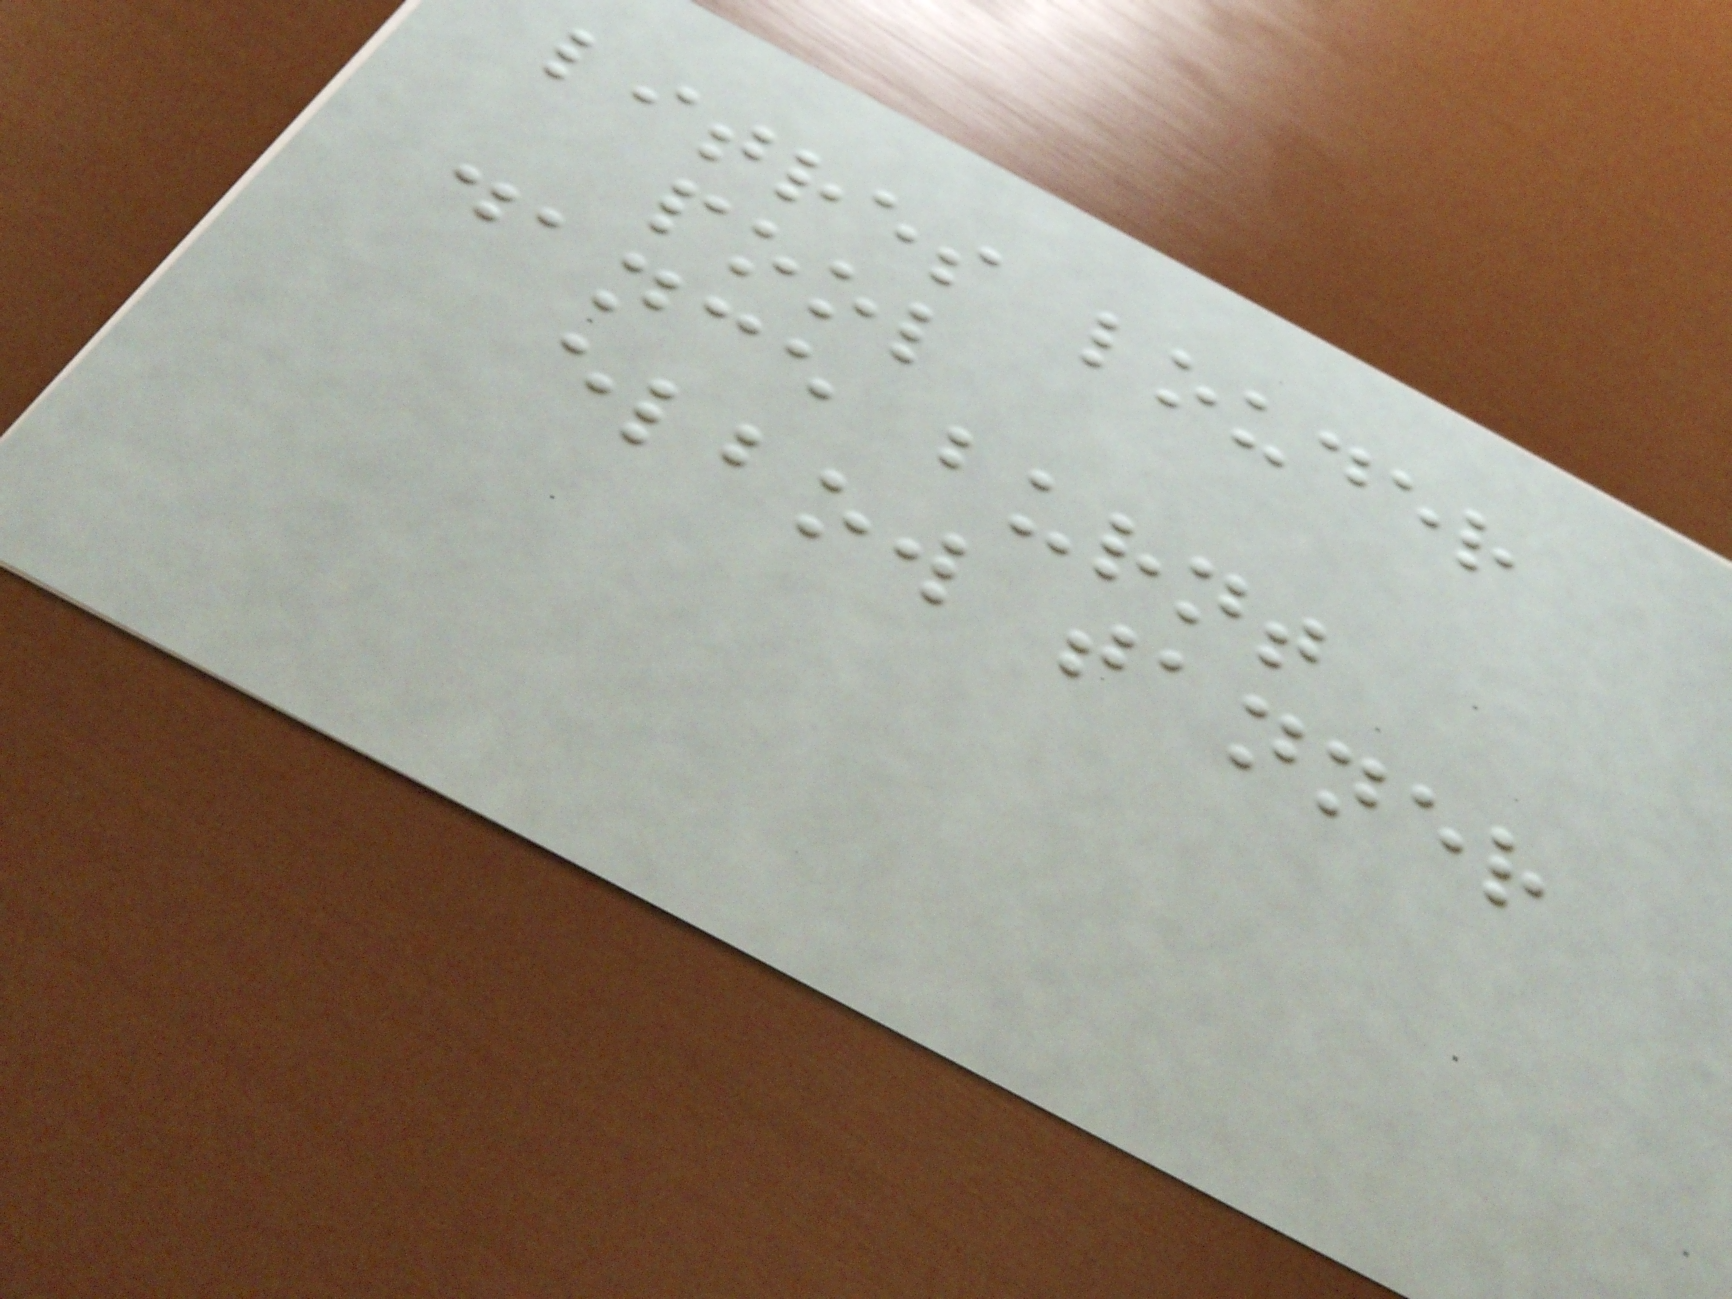litres louder
pool
dance burnt
elbow tanner
